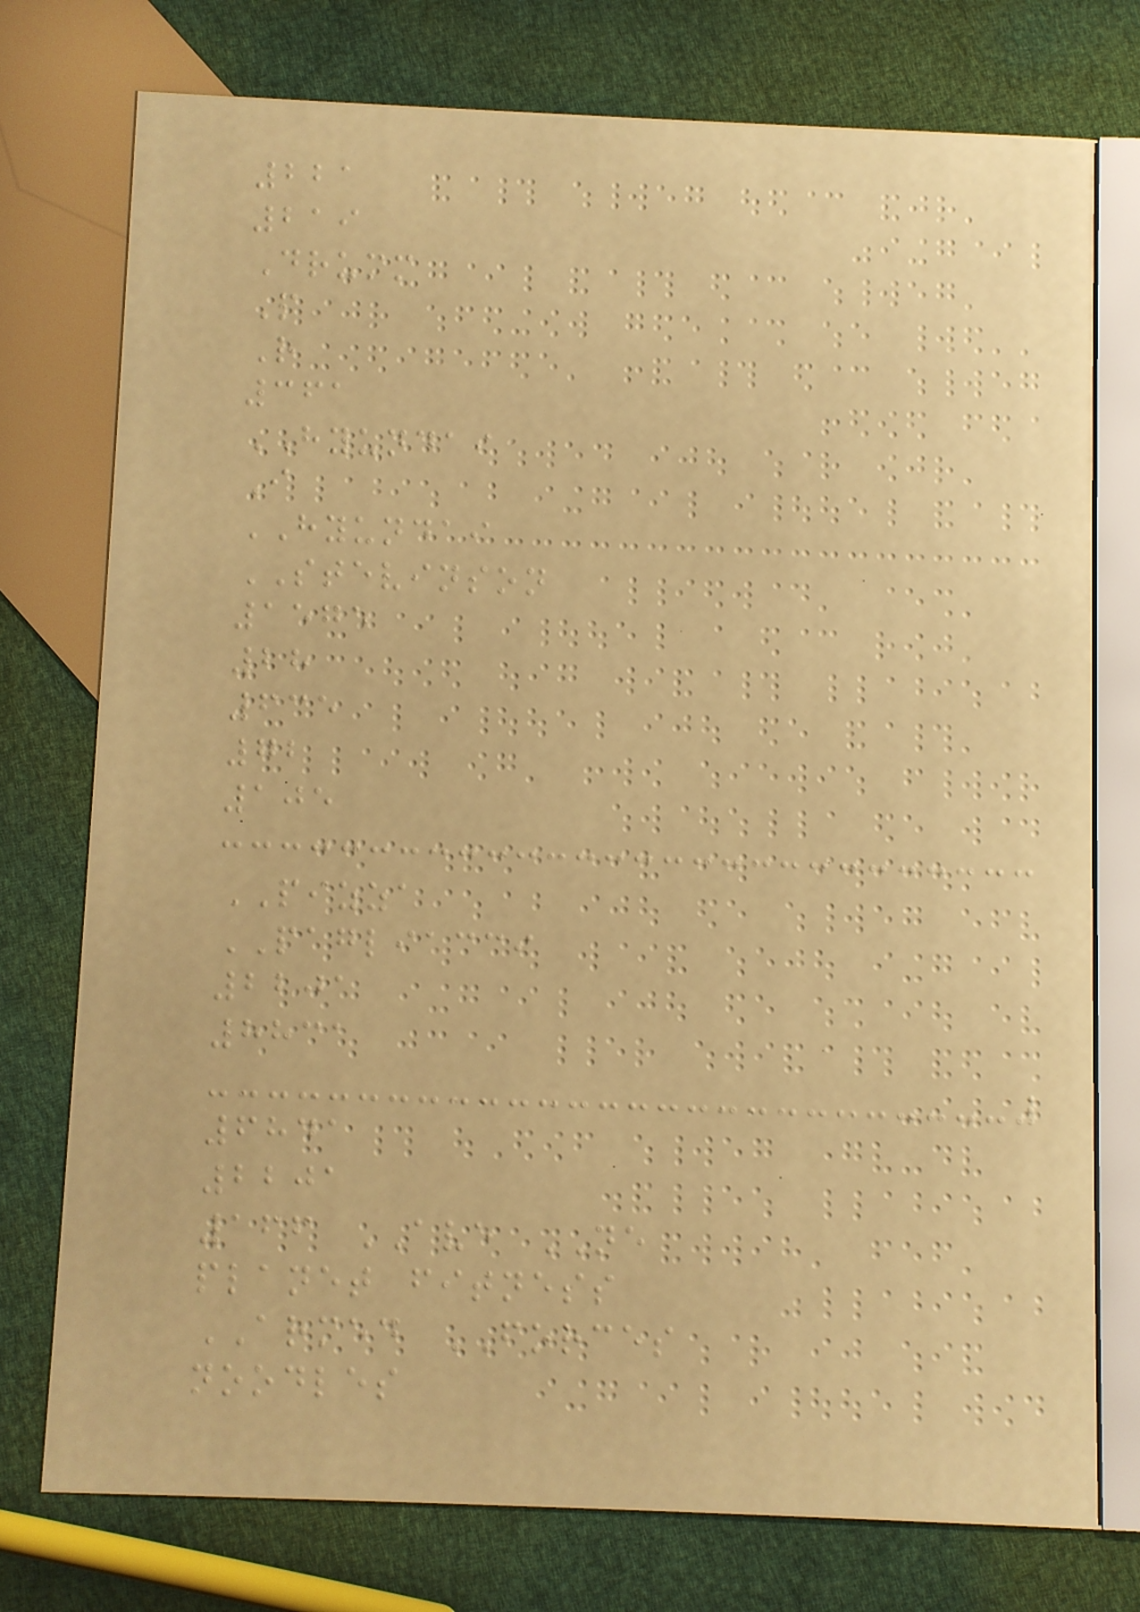221
219
Drumm
P
R
361
HYUNDAI
I
HYUNDAI
STEVINSON
1575
28
635
72
105
PIZZA
PAGLIACCI
2201
8831
6841
2201
166 AVE NE
planet fitness
ARMED FORCES
noodles
